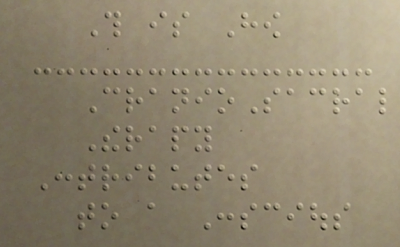This is How
CranioSacral
Therapy
Contributes
to a Conscious
